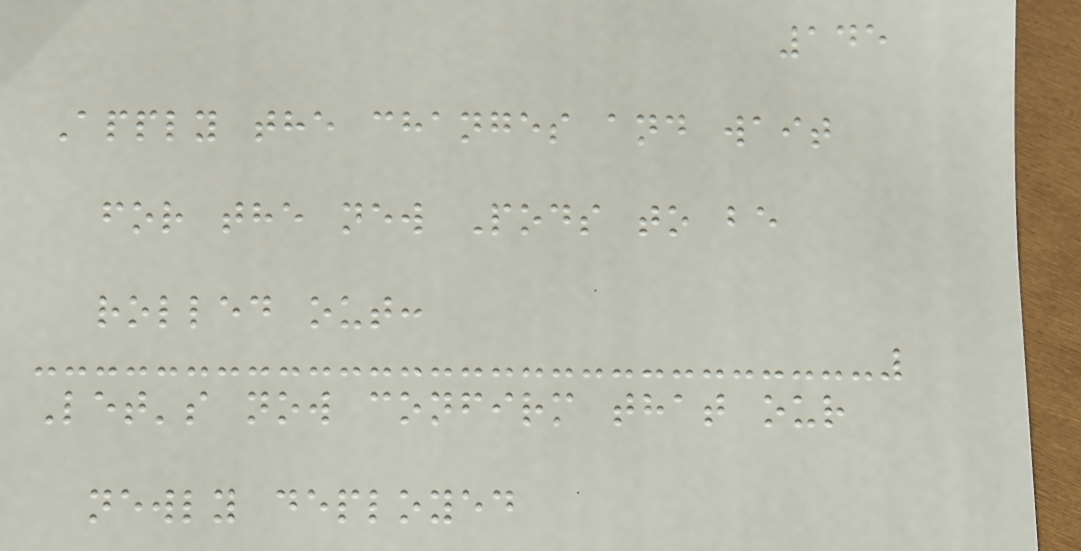145
Apply the changes and wait
for the new Pods to be
rolled out:
Let's now confirm that our
newly deployed
